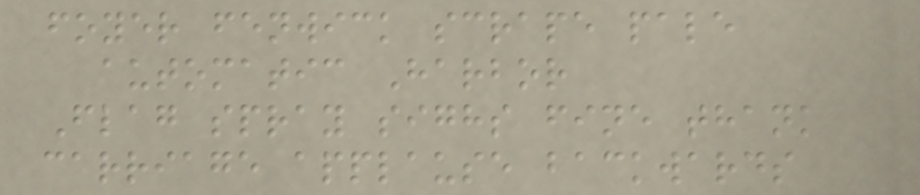foyer fenwick scrape pale
automatic Harbor
Flag spray sighs fine thank
carriage applause backwards
